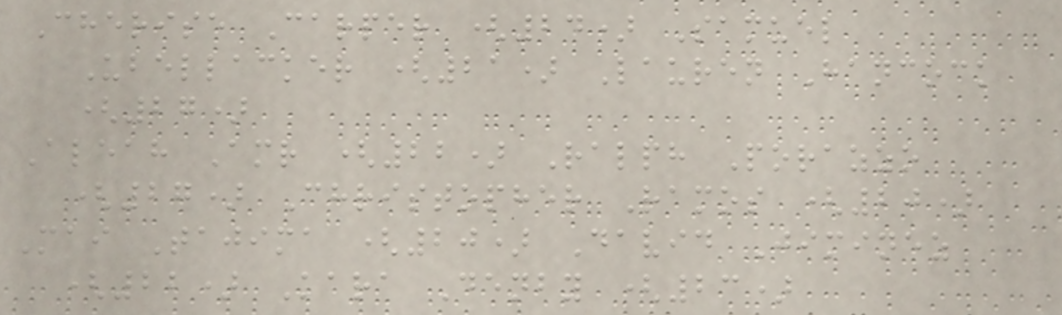Cherise Carper (24) Samuel
Ubellacker (21) Lauren Hancock
(27)
Aleah Amr (22) Ralph Porazzo
(27) Christopher Ramos (20)
Mai Tajima (20) David Jiminez
(22) Kara Denby (23)
